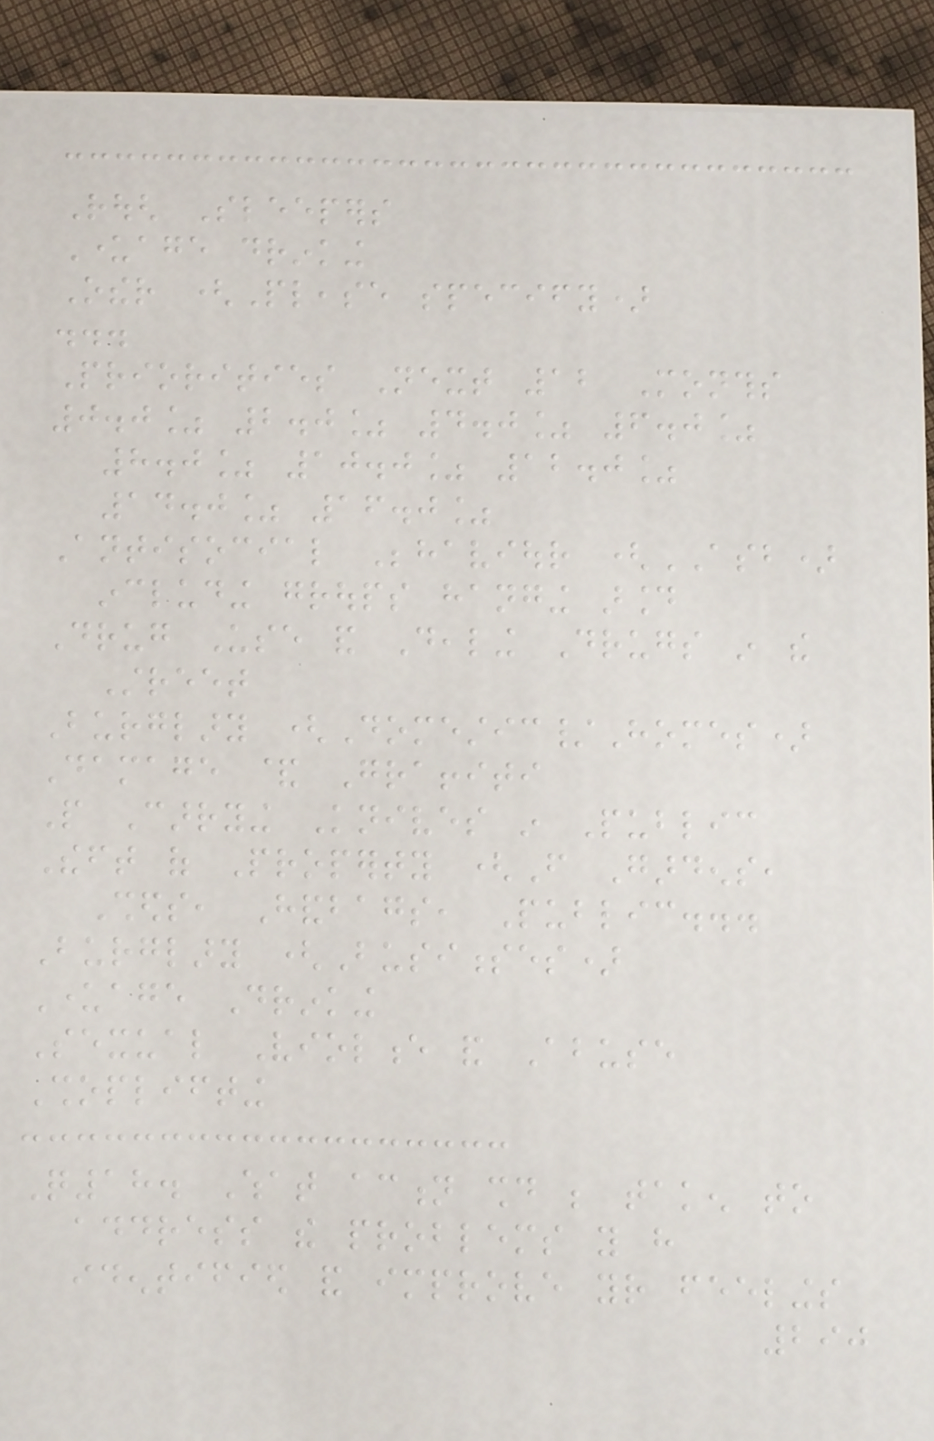Rough Sleepers
Underage drinking
Other (Please specify)
...
Priorities Next 12 Months
0.0% 2.0% 4.0% 6.0%
8.0% 10.0% 12.0%
14.0% 16.0%
Antisocial Behaviour (ASB)
including groups hanging around
Drug Use and Dealing Drugs in the
Street
Burglary (Domestic/Homes)
Damage & Graffiti
People Carrying Knives in Public
Theft of Property (From Gardens,
Sheds, Handbags, Public...
Burglary (Businesses)
Underage Drinking
Sexual Violence and Abuse
Shoplifting
Q18. What action should be taken to
address the problems you have
identified and improve your feelings
290
